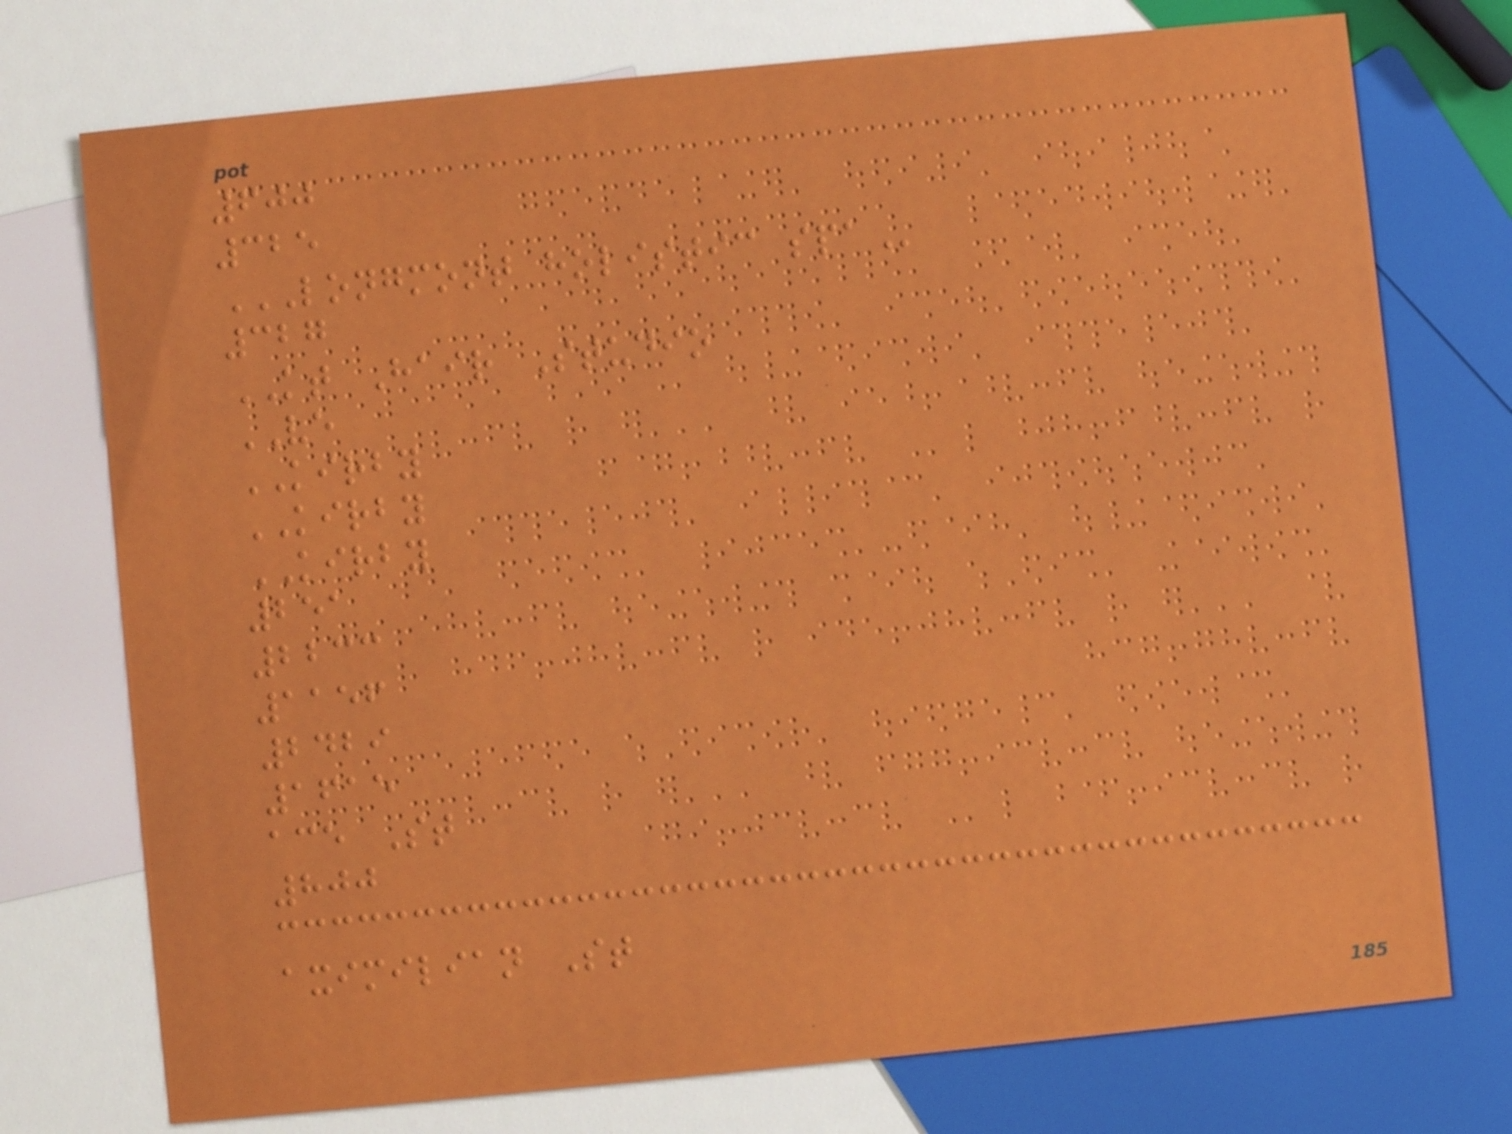600
325
LONGMONT HOLISTIC SPA
327
KT Hair Studio
VE
KIRBY
KIRBY
KIRBY
251
2233
1156
2429
1615
ace St
800
aximilian St
